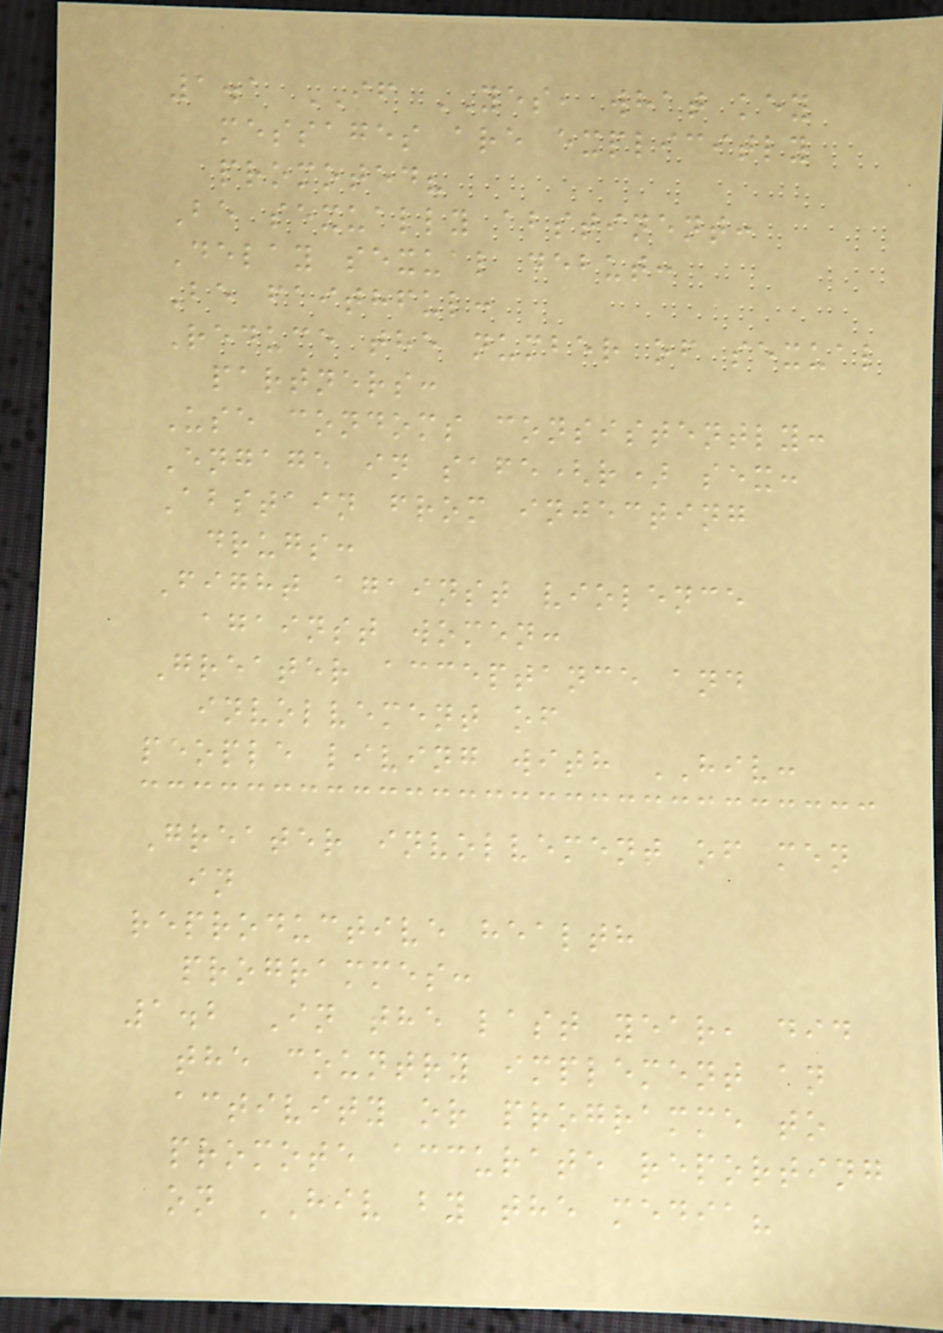1.1 IF YES, what key
messages are explicitly
promoted?
Be sexually abstinent:
Delay sexual debut:
Be faithful:
Reduce the number of sexual
partners:
Use condoms consistently:
Engage in safe(r) sex:
Abstain from injecting
drugs:
Fight against violence
against women:
Greater acceptance and
involvement of
people living with HIV:
Greater involvement of men
in
reproductive health
programmes:
1.2 In the last year, did
the country implement an
activity or programme to
promote accurate reporting
on HIV by the media?
